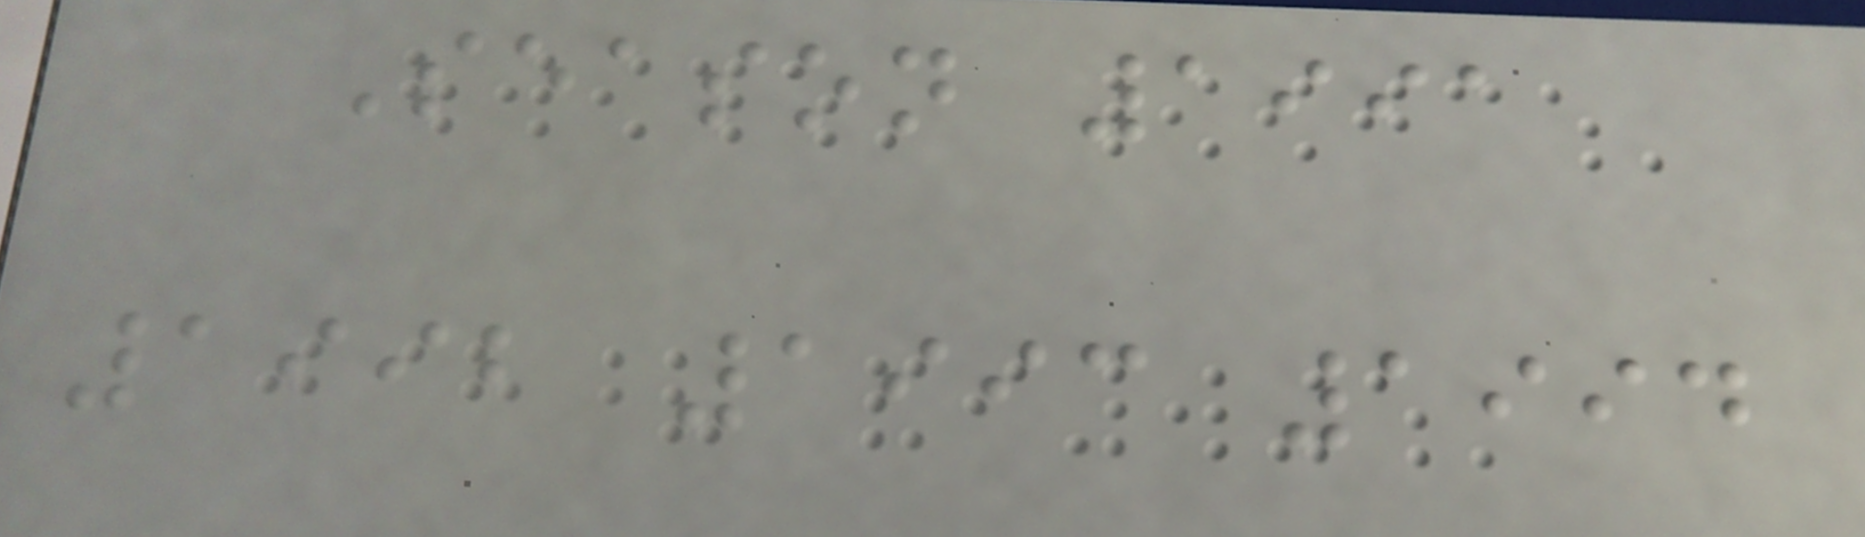Season 1991
1992 1993 1994
